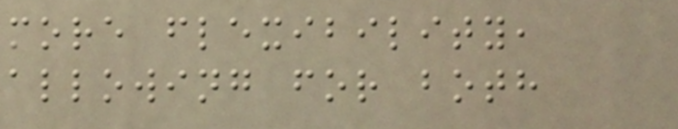more flexibility,
allowing for both
